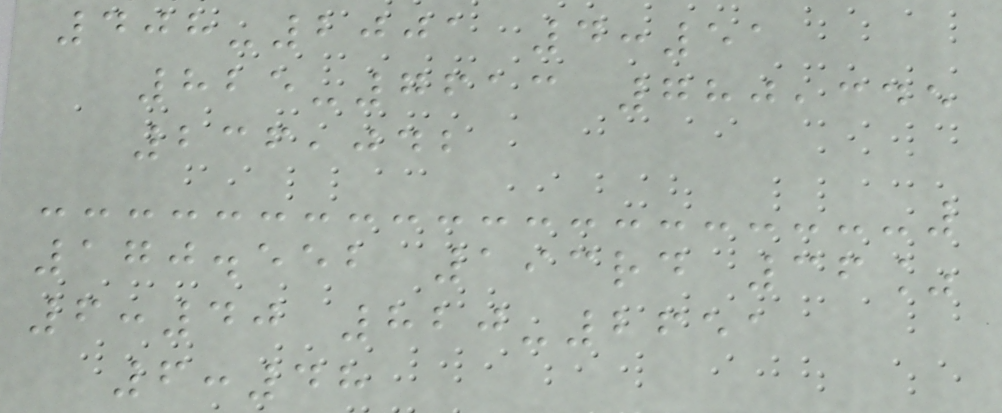408-2001 4:51
825-7613 780,345
236,042
170.552 193rd 36%
6:40 820-2651
6:48
